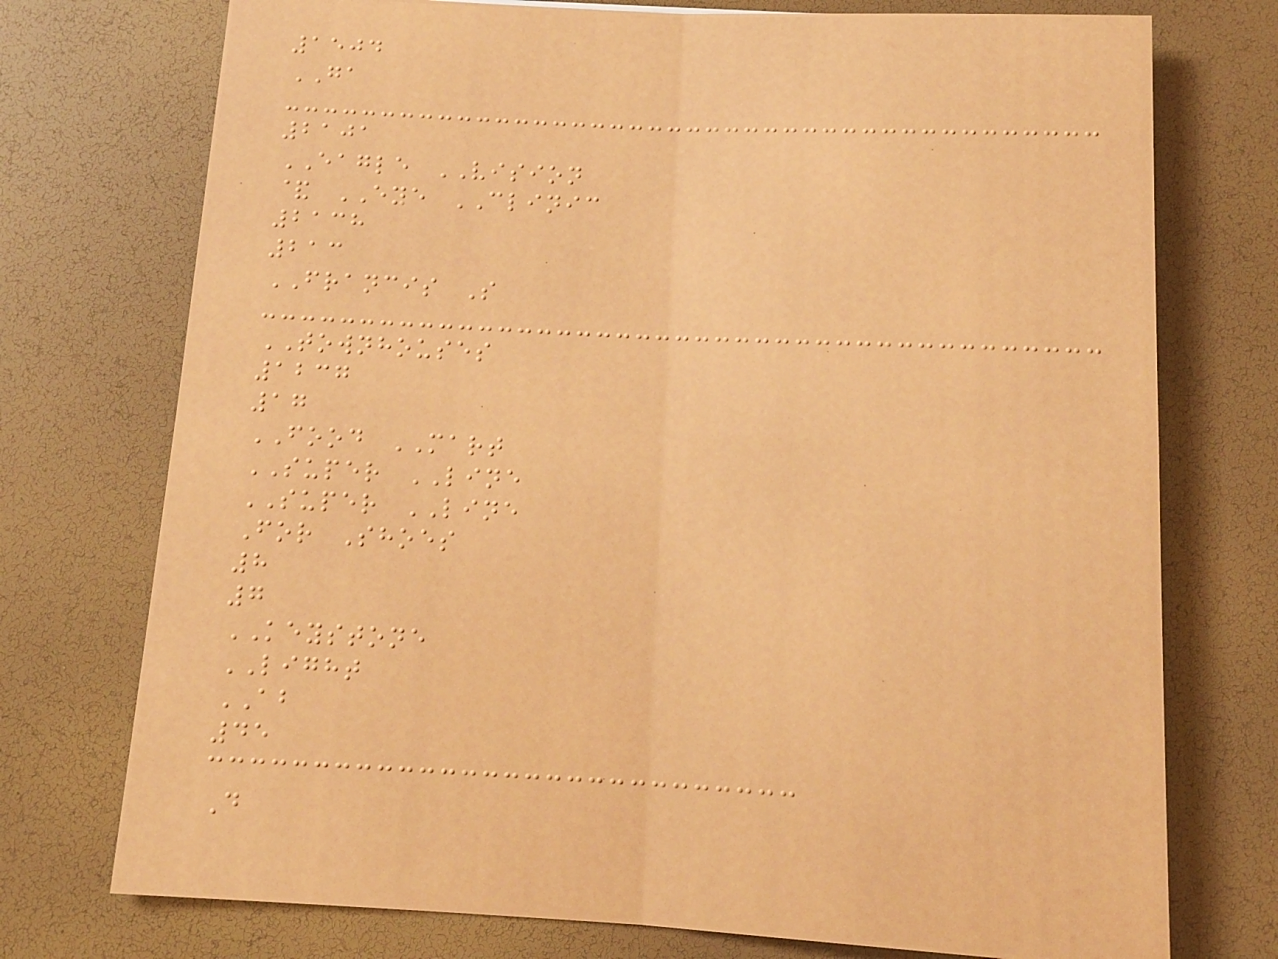1504
GA
2101
EAGLE VISION
& EYE CLINIC
2138
213
FRANCIS S
TOWNHOUSES
1237
17
FOOD MART
SUPER LINE
SUPER LINE
For Shoes
8
7
KEYSTONE
LIGHT
AB
45
D
